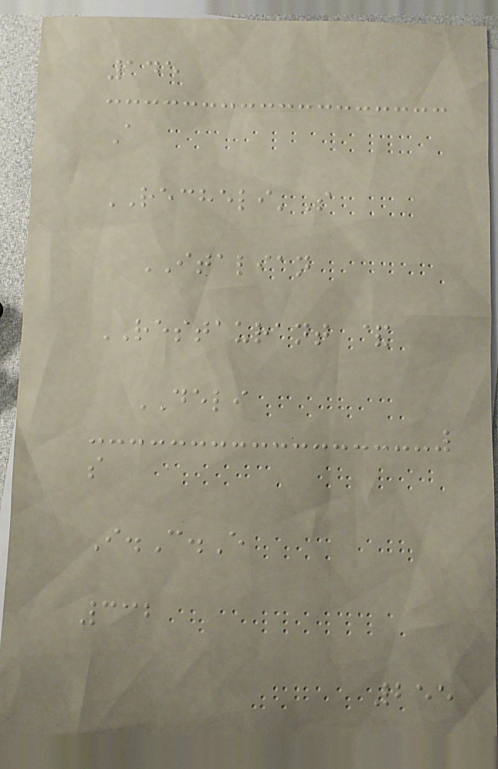145
A
RECHELI'S
ITALIAN
RESTAURANT &
DELI
s
I.C.E
332
255
